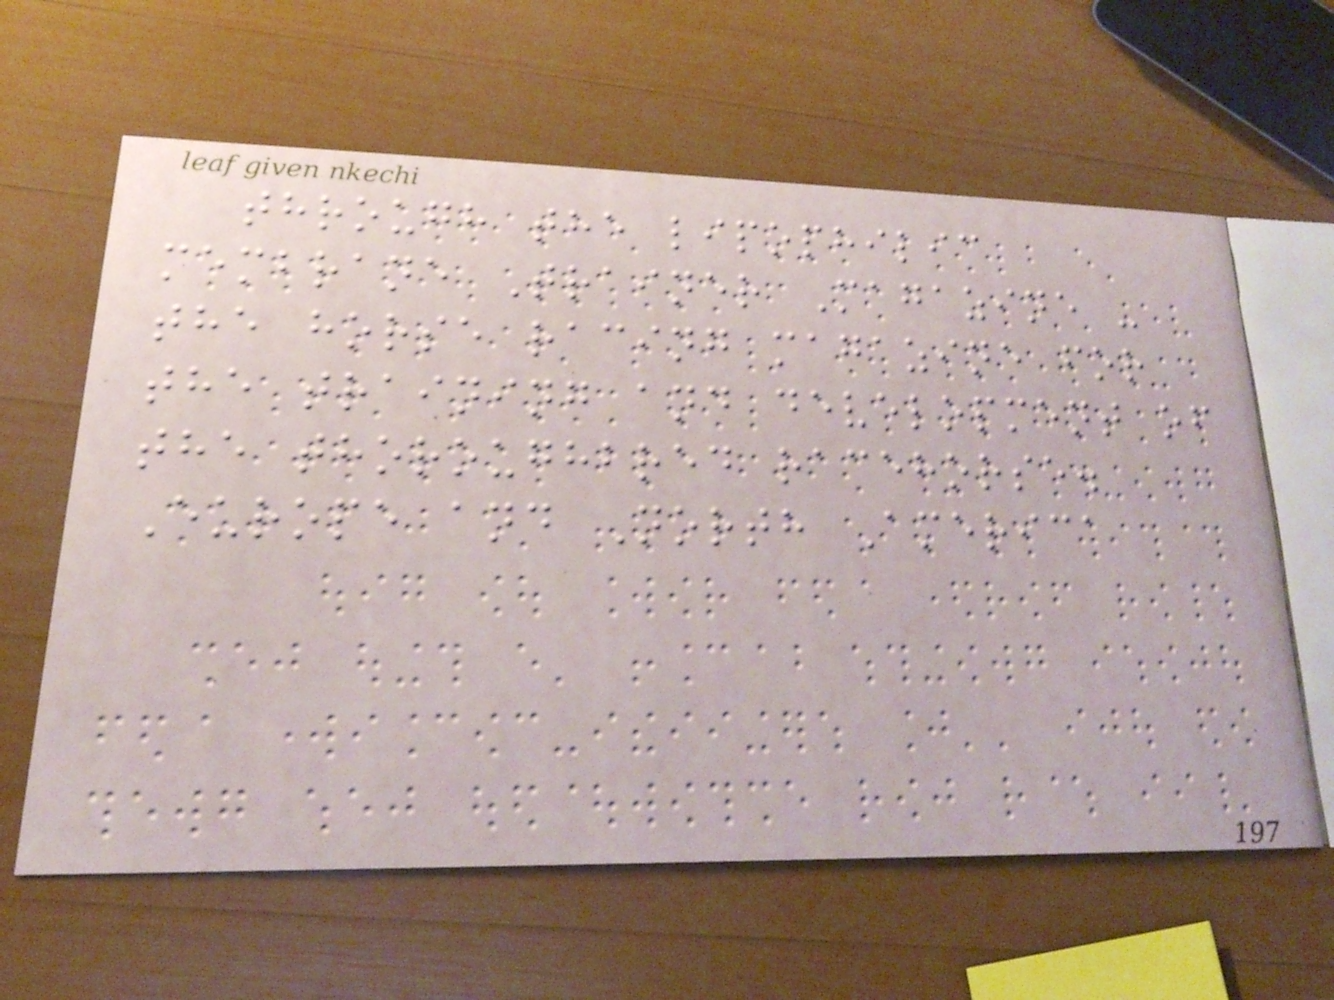through the lipophilic
membrane Trainer Magazine -
the horse racing magazine for
the training and development of
the thoroughbred racehorse.
Europe and North America
